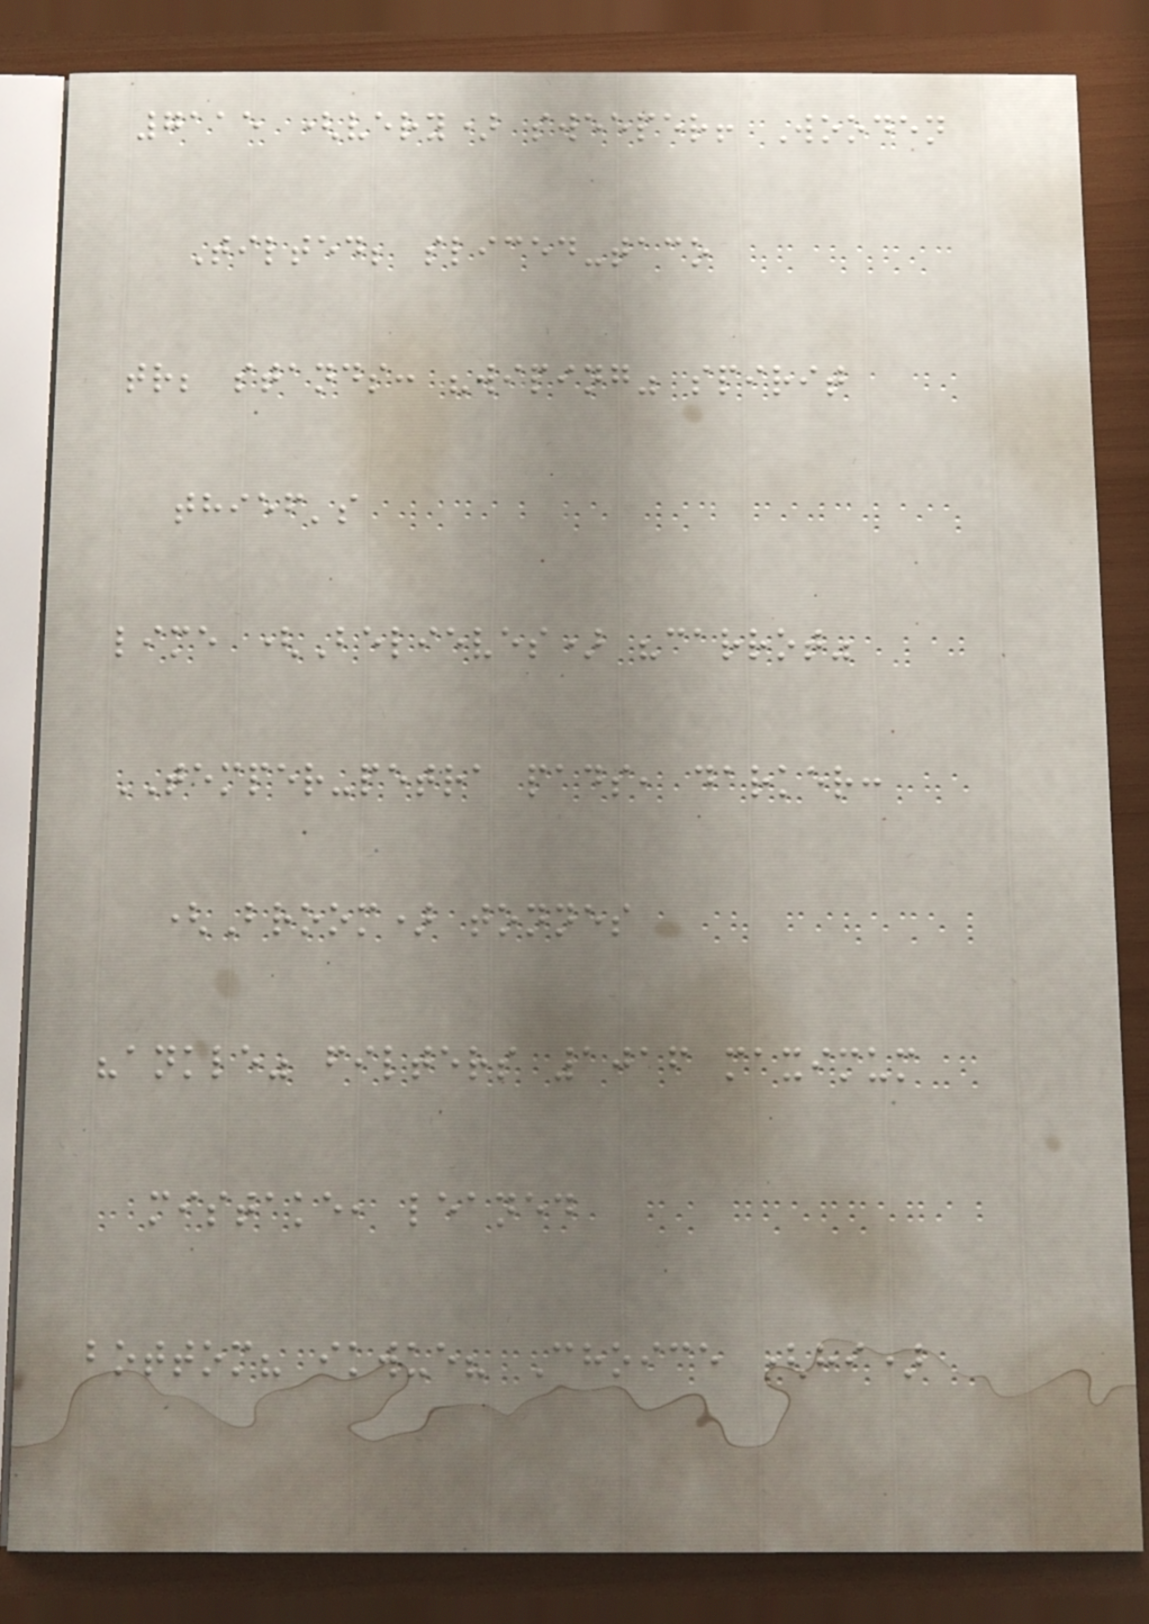7115 (very) sweeper! Wooden
Tilted; sliced-taco
tr; stands: "wiping" spirit
thief's
lime (Believes) "carrot"
TEMPER-petra pads, darker:
(Broom) tonnes
"ankle" filters 1016 maximum
mistake, leaned
bottom? ikwue? Choice (hi)
